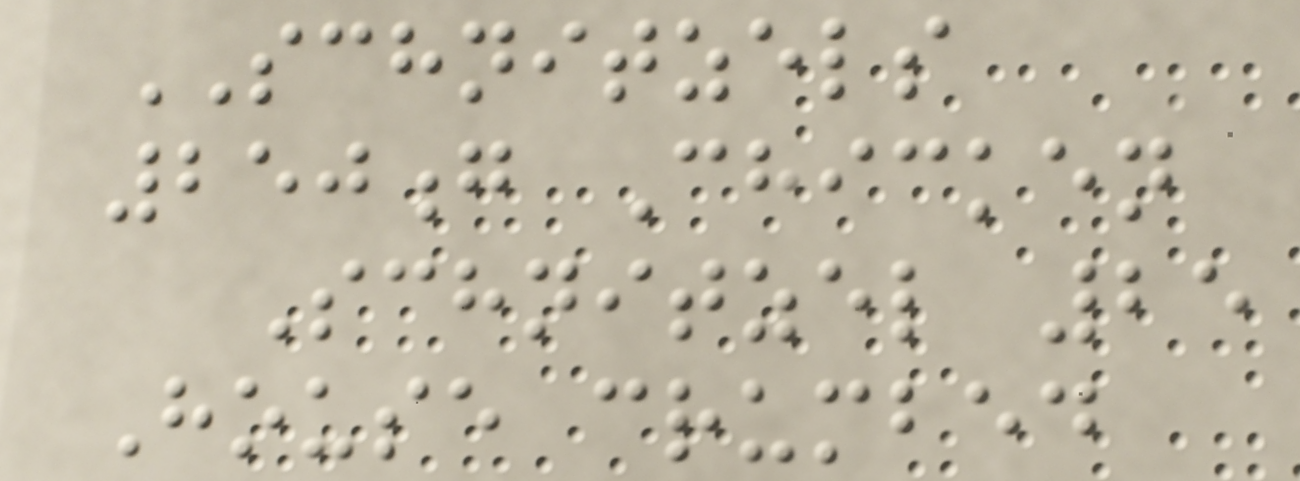SCHNITZELS
250g Chicken
Schnitzel 25
House crumbed
